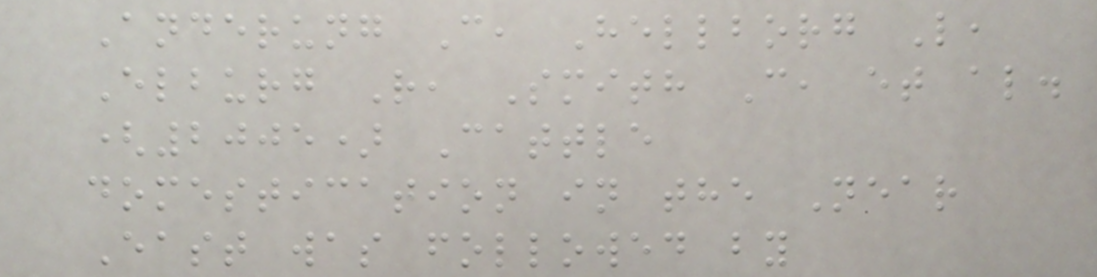Anderung C, Hellborg L,
Elburg R, Smith C, et al.
(2005) Cattle
domestication in the Near
East was followed by
